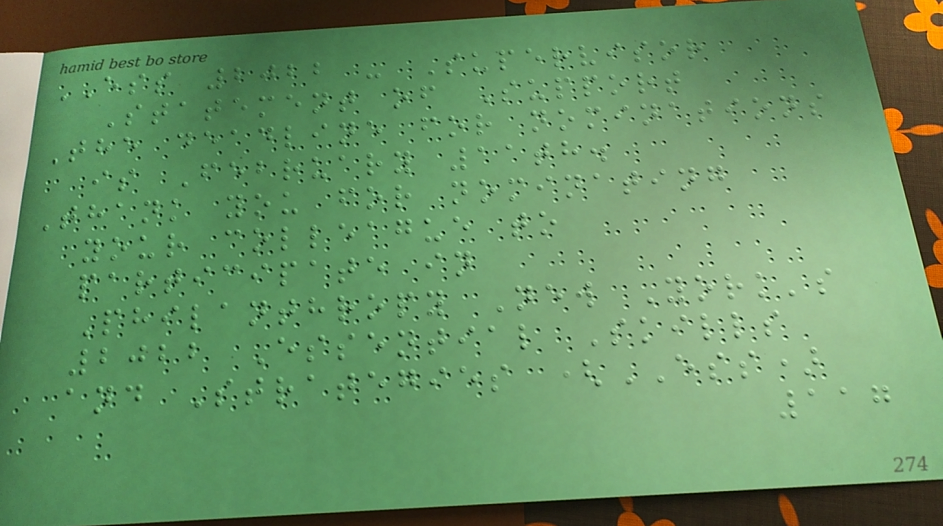ESS 2022 - Supervisor
Statement of Support
The deadline for nominations
is February 11th.
Thank you for nominating
your colleague to
participate in
Philanthropy New York's
2022 Essential Skills
and Strategies (ESS)
117
